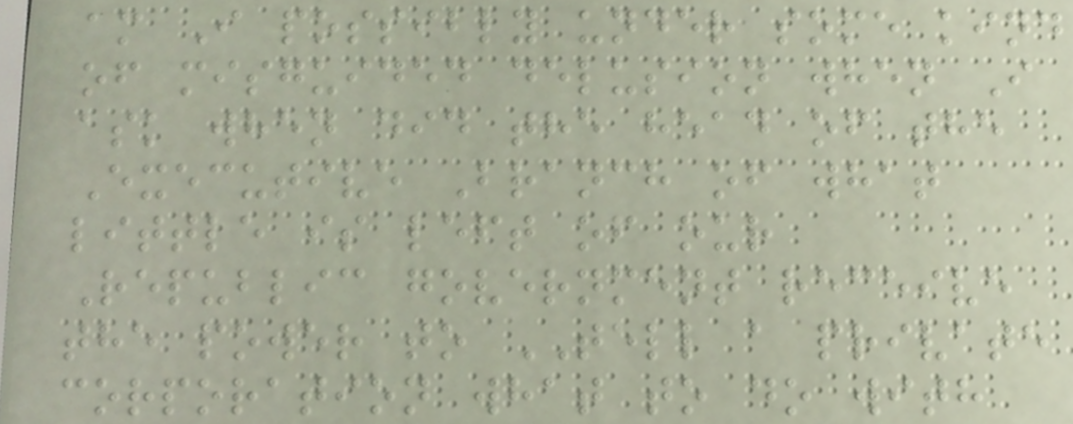am I possibly under some kind
of misguided delusion when I
ask when did the head of the
Executive Branch of what
little is left of our
Republic government receive
the power to TELL a private
corporation what to do with
